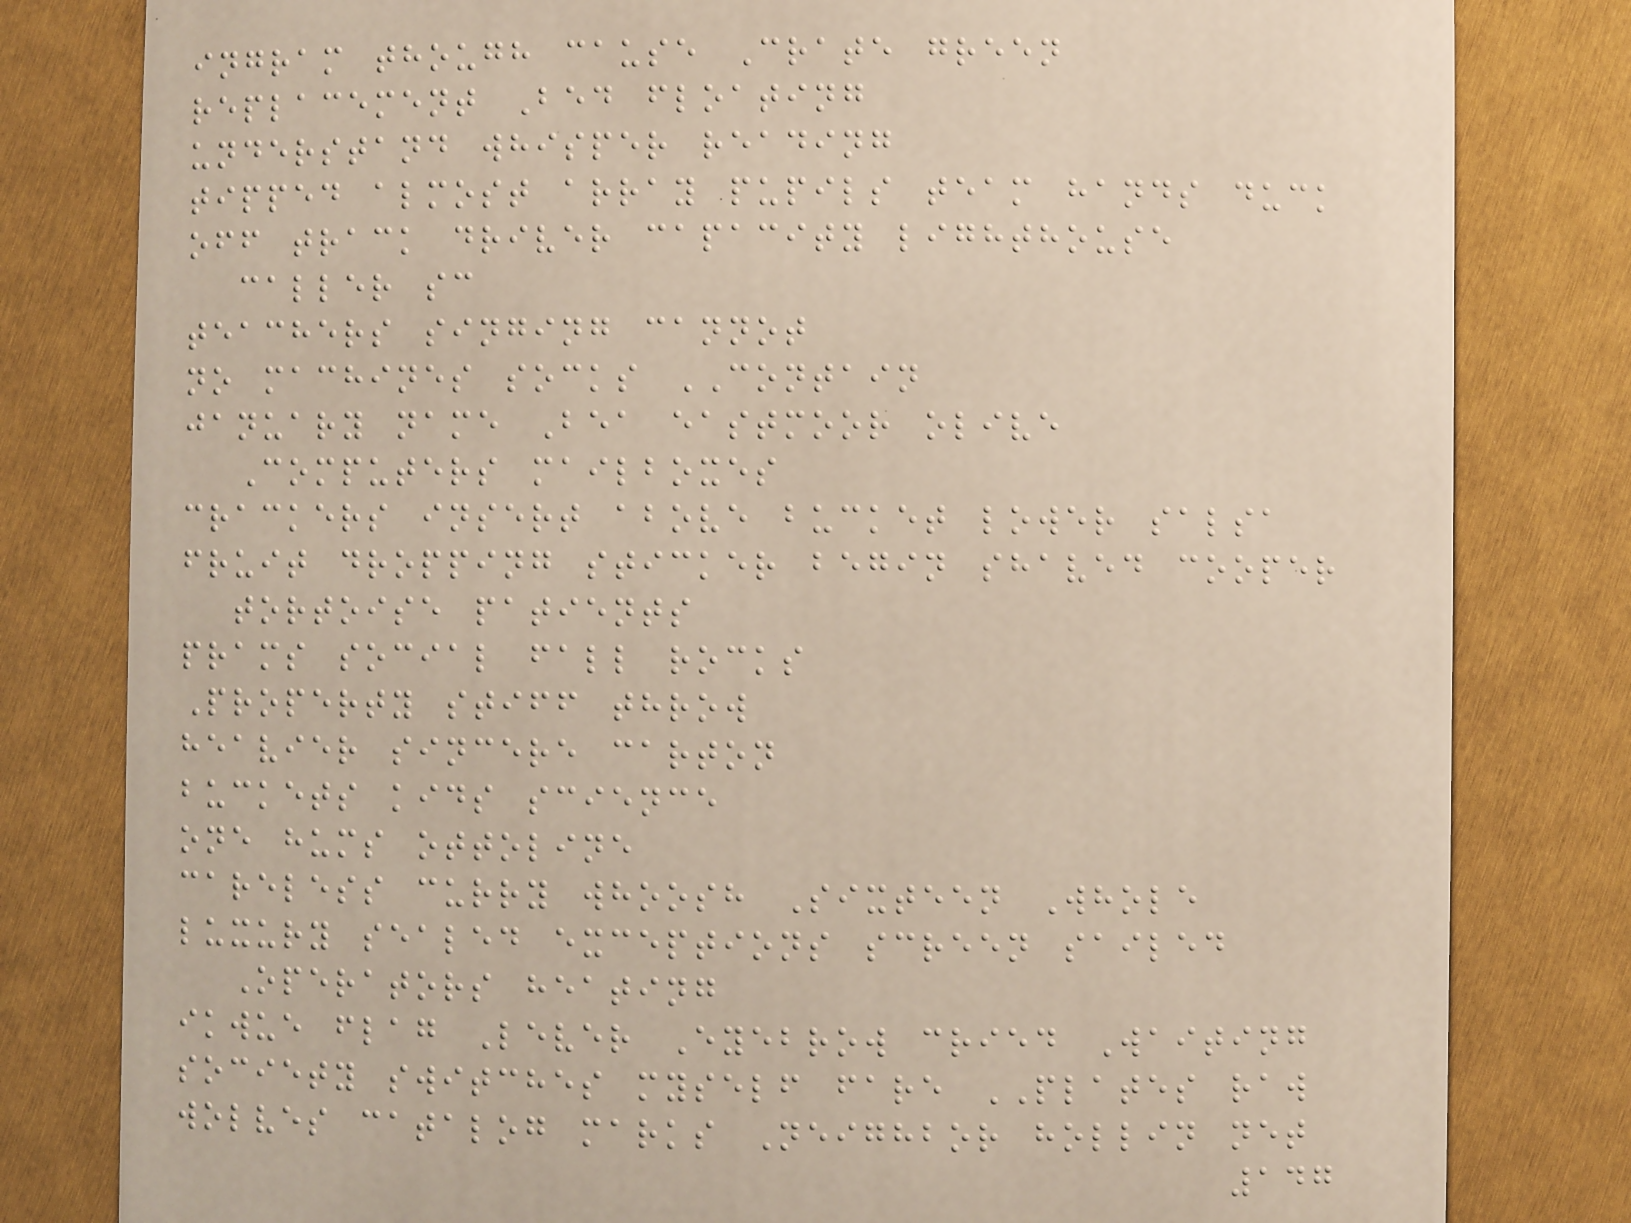ingram though cause Crate green
replacement Bed floating
understand whisper reading
tipped almost array pupils team hands duck
off track driver capacity lighthouse
caller sc
teachers singing cannot
no machines socks CONTAIN
january name Bea eastmoor olive
Computers mailboxes
crackers insert above bucket lower salsa
fruit dropping sticker begin shaved cooper
tortoise patients
prams social fall rocks
Property stiff throw
heavier sincere carton
buckets kids science
one hums ottoline
careless curry whoosh Sixteen Whole
luxury sealed exceptions screen sailed
Operators heating
ikwue flag Lever Eyebrow cried Waiting
society switches myself fare PLATES raw
wolves catalog marks Neighbor hollin net
147
